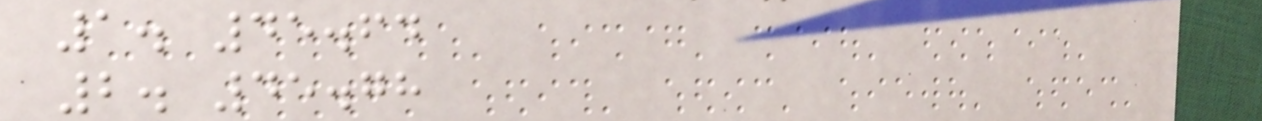1. 45.64
2. 45.78
